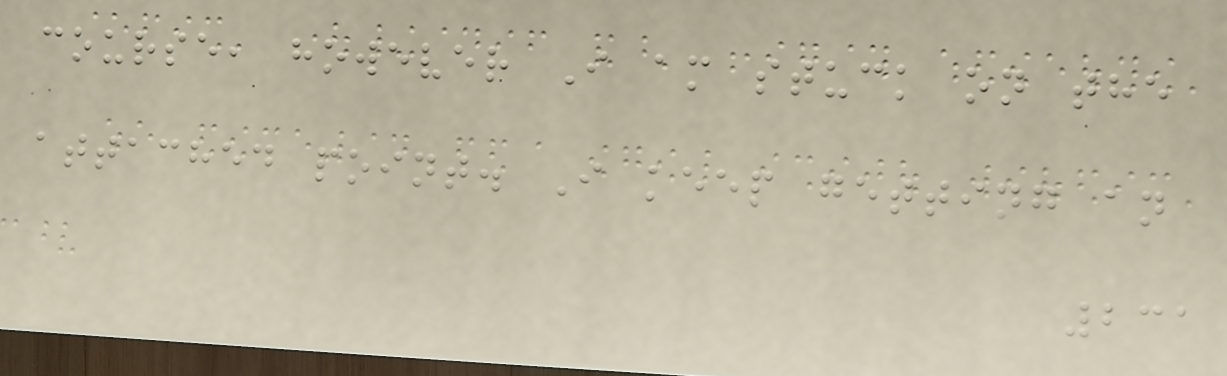course, however I am stuck on the
attached point. I keep getting an
231
